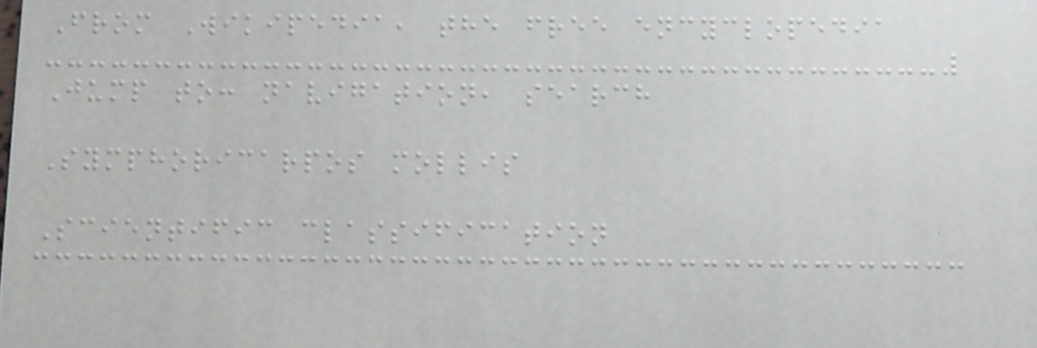From Wikipedia, the free encyclopedia
Jump to: navigation, search
Symphoricarpos mollis
Scientific classification
